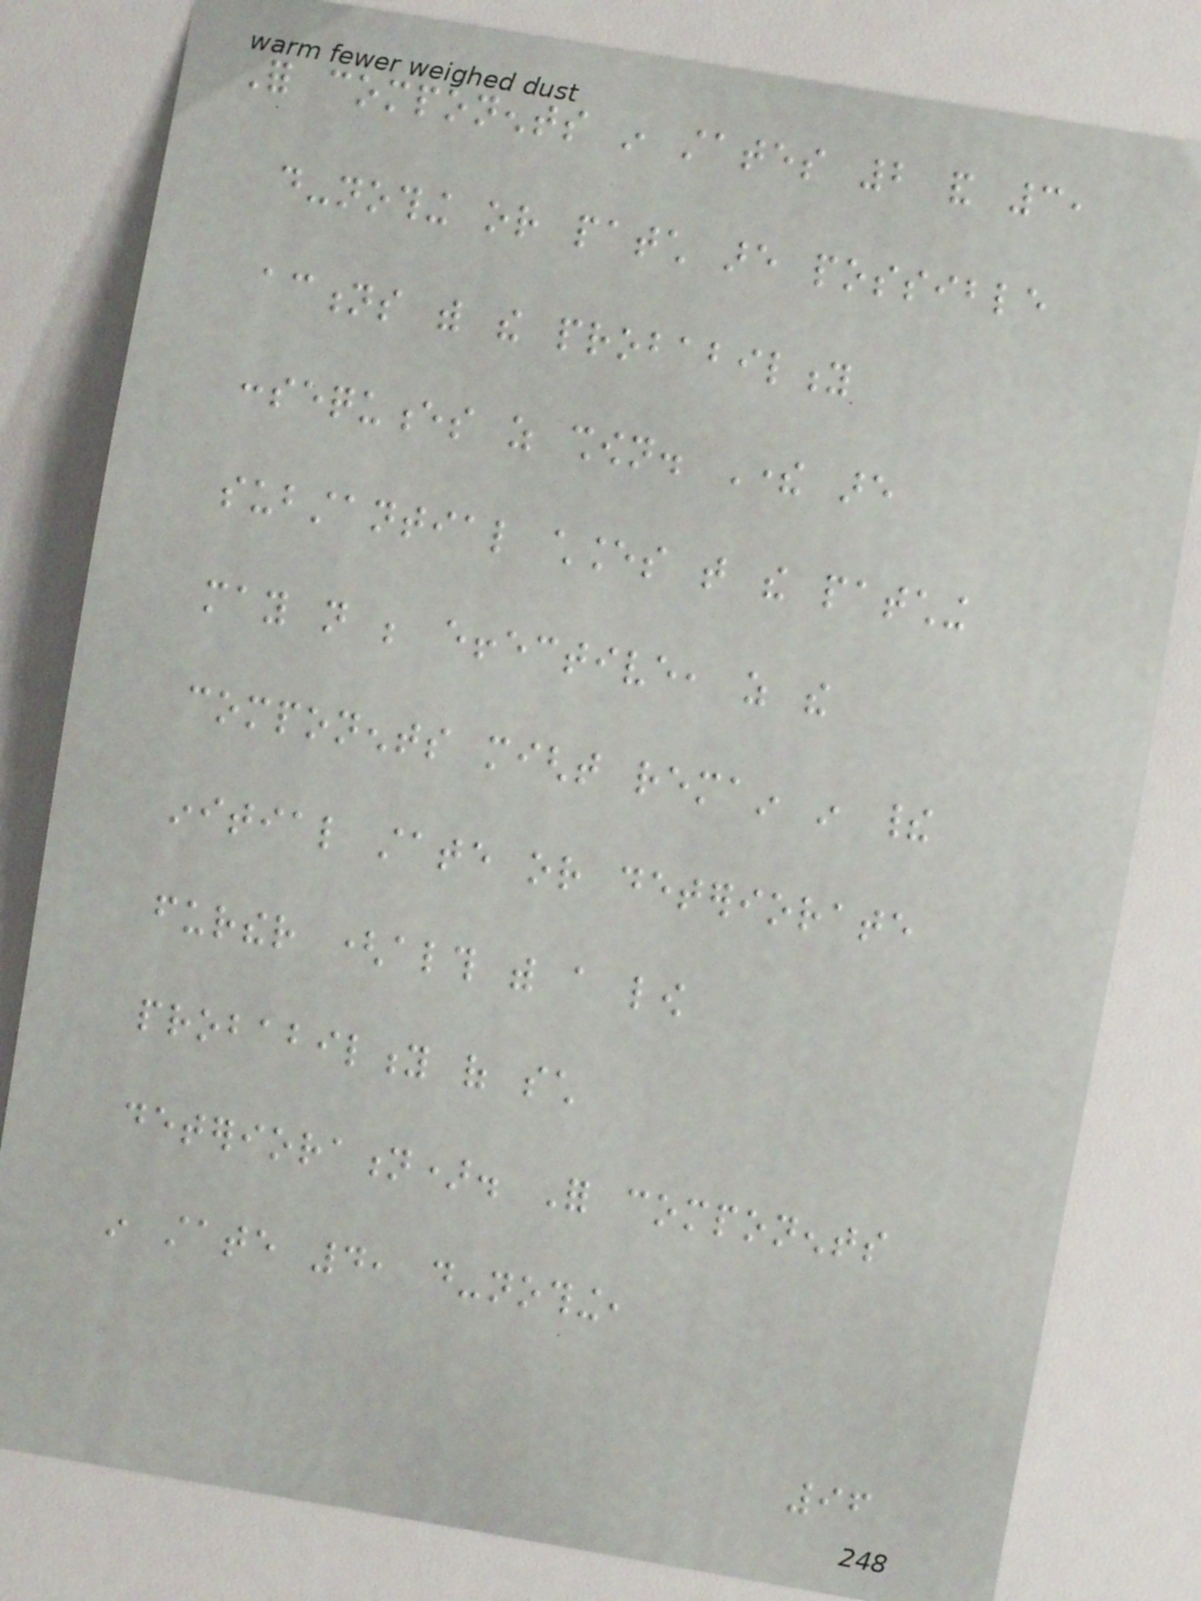For components in states 2 and 3,
do-nothing or patch are possible
actions with the probability
consequences as shown. There are
substantial chances that the patching
may not be effective, as the
components might remain in their
initial state or deteriorate
further (although with a low
probability of such
deterioration). For components
in state 4, do-nothing,
96
